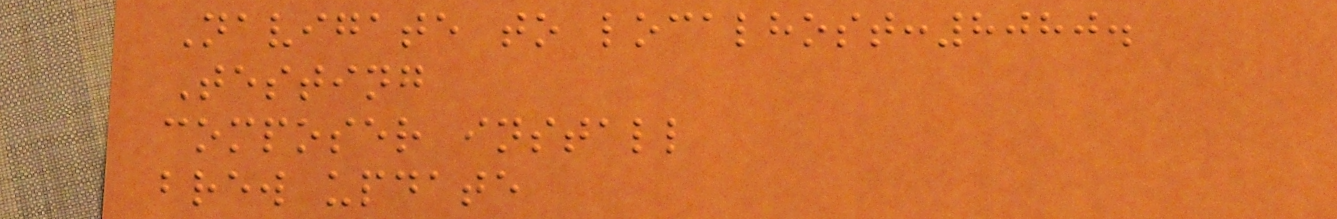Navigate to localhost:8080.
Testing
composer install
brew update
